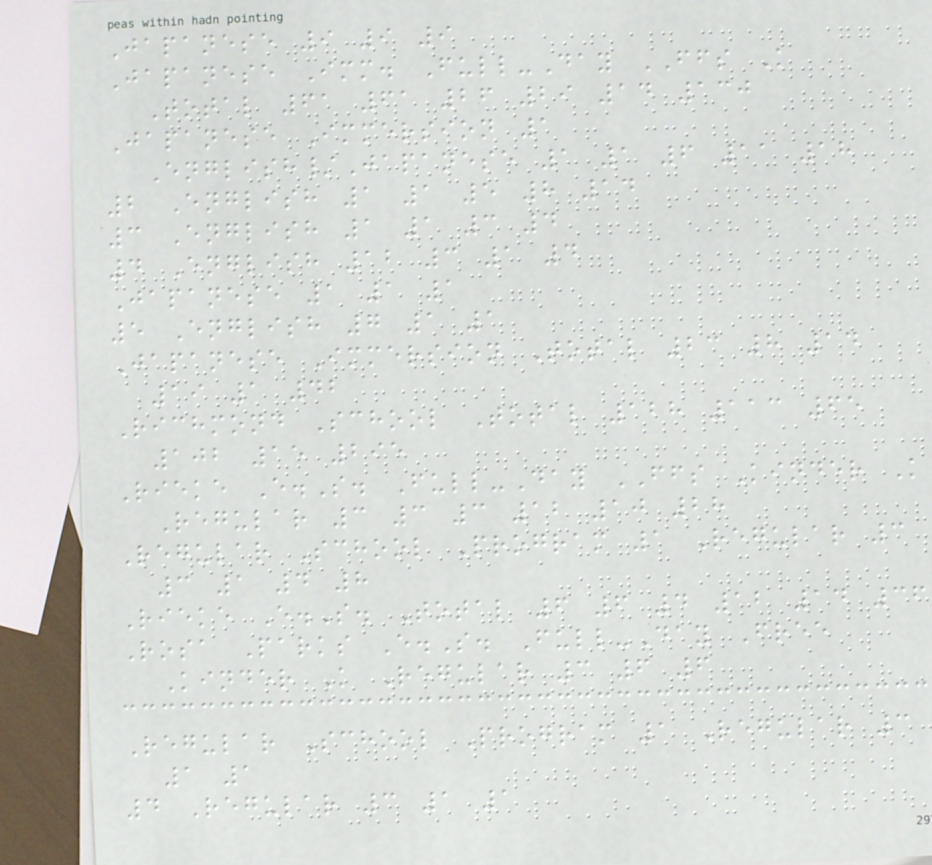Japanese 9 9 9
Japanese Imm. Full-Day FFS K
Total 61 61 26 29 14 130
Japanese Immersion 1
English/Japanese 1 1 6 11 18
2 English 1 1 5 8 14
3 English 1 1 3 4
4 English 12 3 1 4
Japanese 1 1 1
5 English 7 1 1
Japanese Immersion Total 23 8 14
19 1 42
Richmond School Total 128 113 65
102 15 295
Rieke E.S. Full-Day FFS Kinder K
Regular 3 3 3 12 10 28
Regular School Program 1 Regular 3
3 1 4 8
Rieke E.S. Total 6 6 4 12 14 36
Rosa Parks E.S. Full-Day Free
Kinder K Regular 3 6 6
Regular School Program 1 Regular 3
1 1
4 Regular 3 1 1
